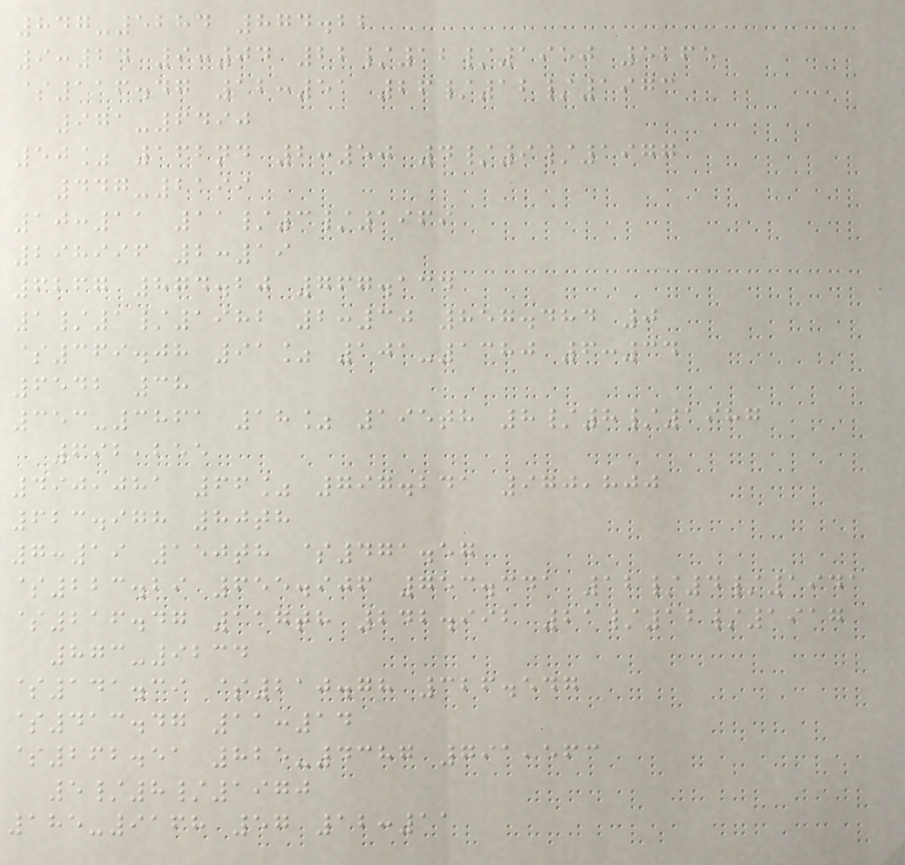847-5284 874.22
9:24 9:04 22/12/1950 5265
$116.47 12:51 26/12/1973
971-6490
50% 162nd 2:50 4/9/1977
447-2199
10:11 11/3/1969
298996 2:19
6267 874.20 767.134
1/1/1982 2:30 857.484 0
$369.08 91% 101-1380 6:34
6542 38
353-3861 18% 195th 8/8/1987
692,255
490,081 66% 797.241 970,800
623.978 80th
7:19 150th $471.57
$223.29 655.906 753.341 12/4/1941
$216.47 117th 242.992 21/12/1917
873-9234
$141.39 $210.78 326.547
$413.47 11:14
$262.51 825-4387 791,563
5/8/1970
185-9168 57 12:11
